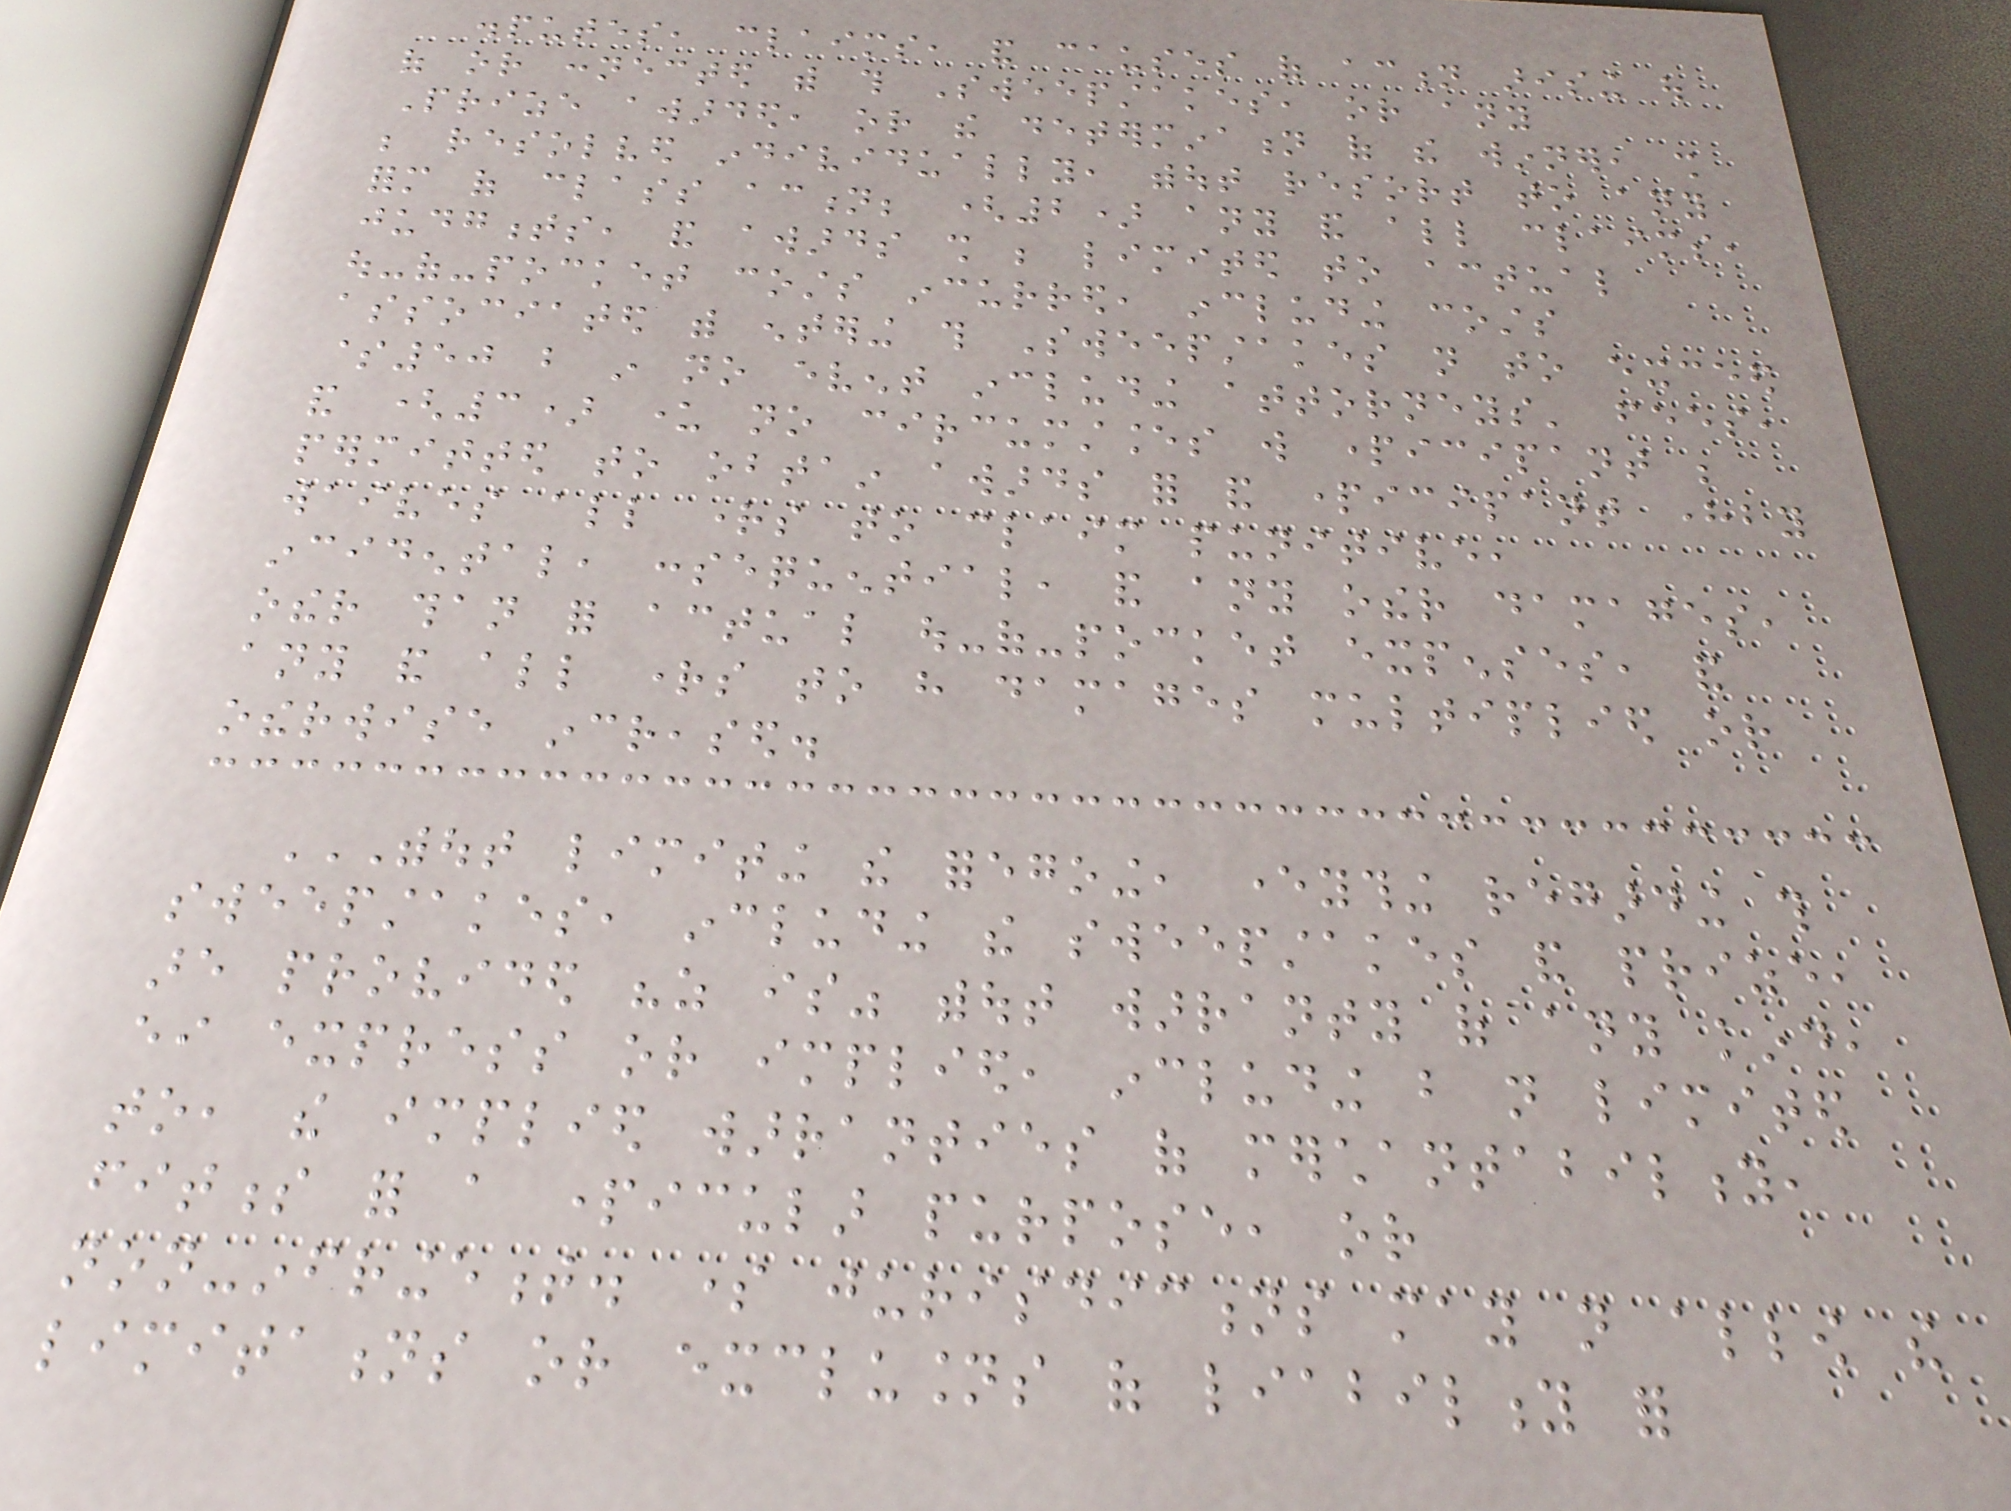disputes, claims, and causes of action arising out
of or connected with this Sweepstakes, or any
Prize awarded, or the determination of the winner, shall
be resolved individually, without resort to any
form of class action; (2) any and all claims,
judgments, and awards shall be limited to actual
out-of-pocket costs incurred, including costs
associated with entering this Sweepstakes not to exceed
$50 but in no event including attorneys' fees,
and (3) under no circumstances will participant be
permitted to obtain awards for and participant hereby
waives all rights to claim punitive,
incidental, consequential, and any other damages,
other than for actual out-of-pocket expenses, and
any and all rights to have damages multiplied or
otherwise increased.
WITHOUT LIMITING THE FOREGOING, EVERYTHING REGARDING THIS
SWEEPSTAKES, INCLUDING THE SWEEPSTAKES AND PRIZE,
ARE PROVIDED "AS IS" WITHOUT WARRANTY OF ANY KIND,
EITHER EXPRESS OR IMPLIED, INCLUDING BUT NOT LIMITED
TO, THE IMPLIED WARRANTIES OF MERCHANTABILITY,
FITNESS FOR A PARTICULAR PURPOSE, OR
NON-INFRINGEMENT. SOME JURISDICTIONS MAY NOT ALLOW THE
LIMITATIONS OR EXCLUSIONS OF LIABILITY FOR
